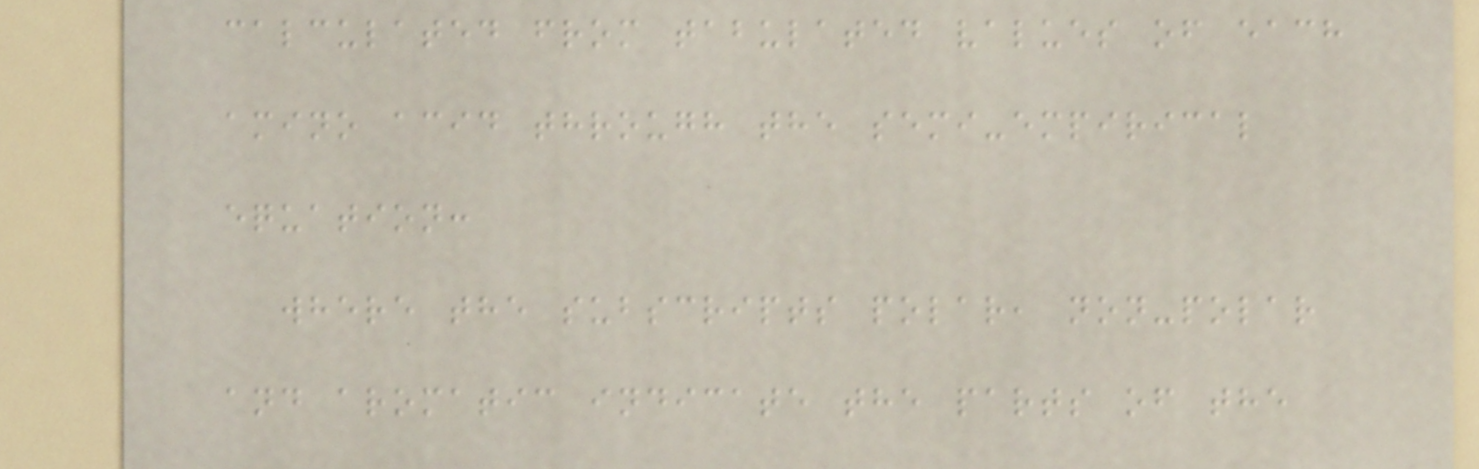calculated from tabulated values of each
amino acid through the semi-empirical
equation:
where the subscripts polar, non-polar
and aromatic indicate the parts of the
